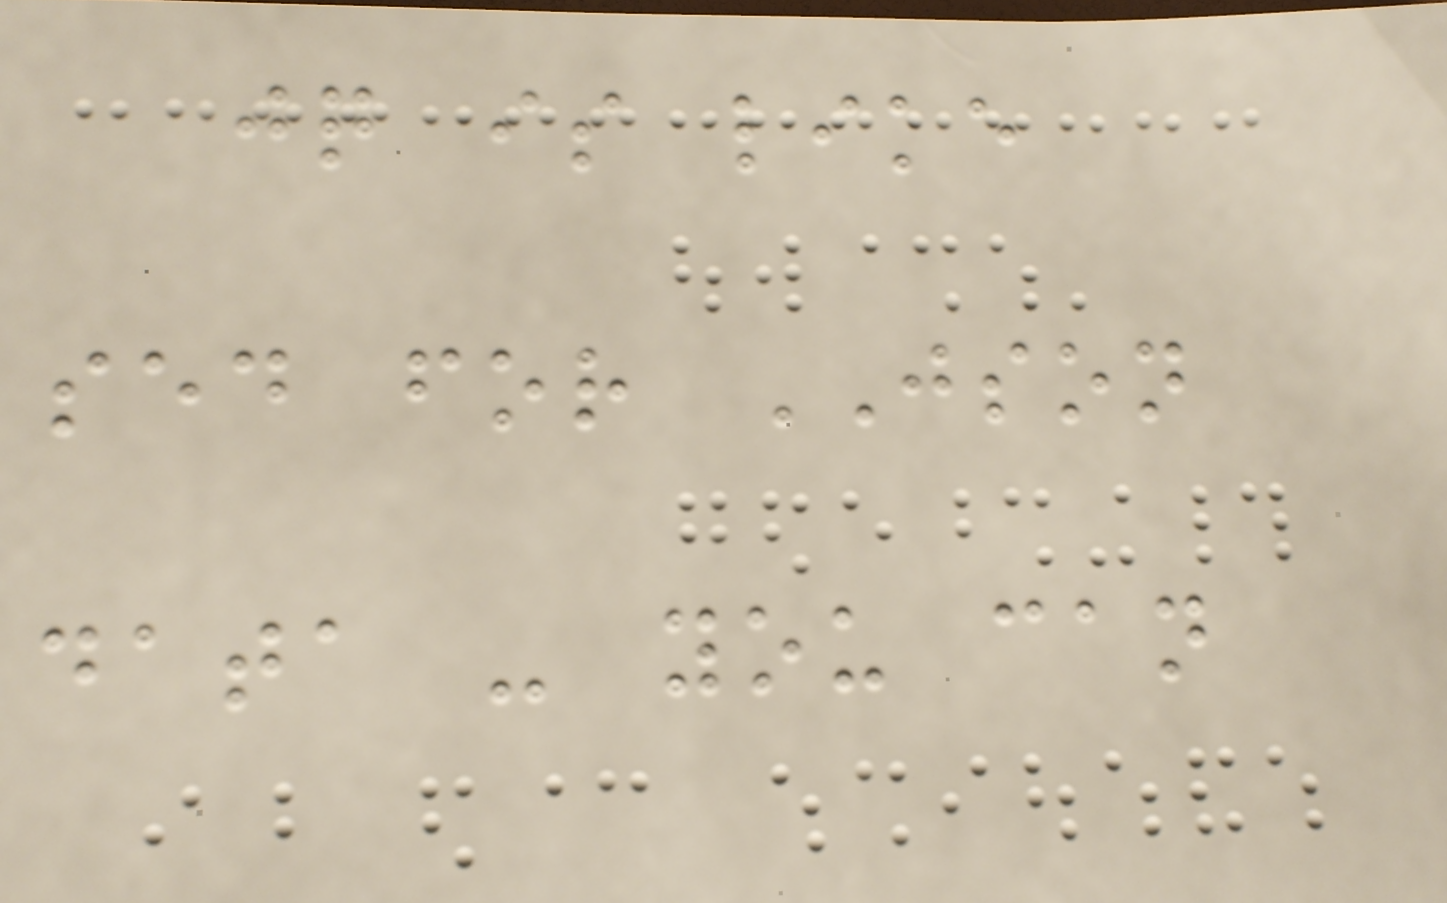jq is like
sed for JSON
data - you can
